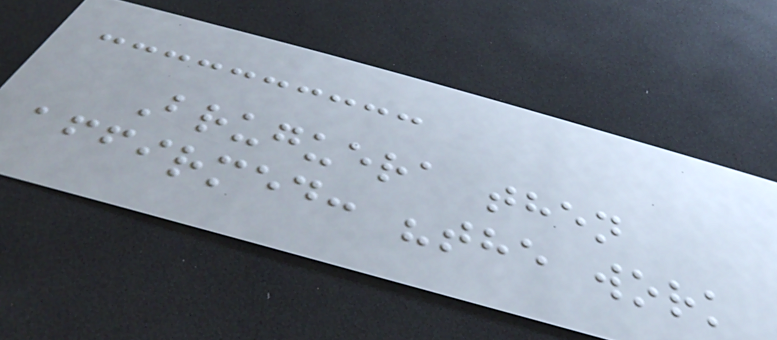Bruguera then
affirmed: "the work
